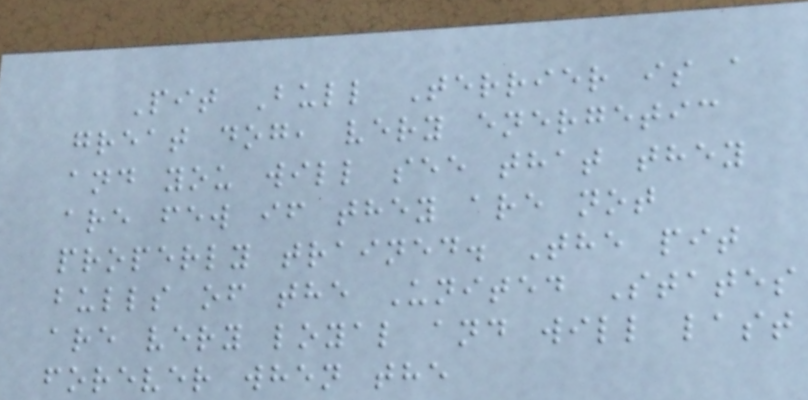Pit Bull Terrier is a
great dog, very energetic
and you will see that they
are few if they are not
properly trained. The pit
bulls of the United States
are very loyal and will last
forever when the
